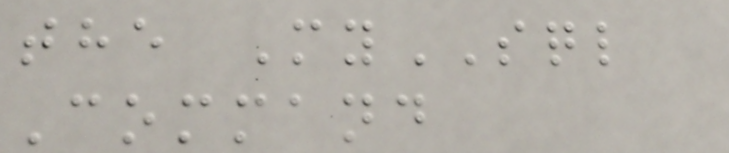the MySQL
Command
